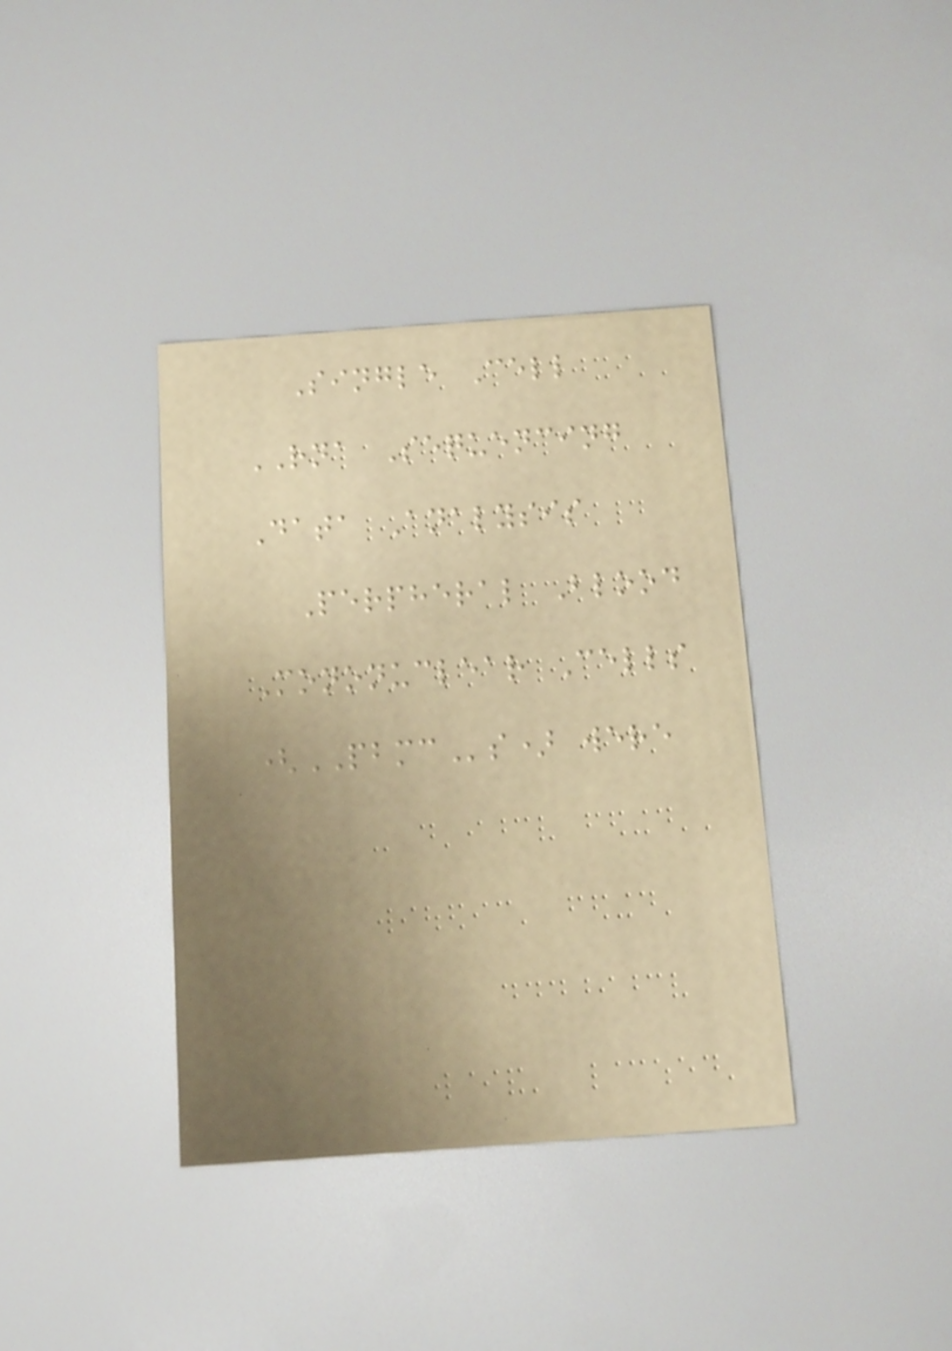Single Cell
RNA Sequencing
Data Analysis
Perpheral Blood
Mononuclear Cells
(PBMCs) were
